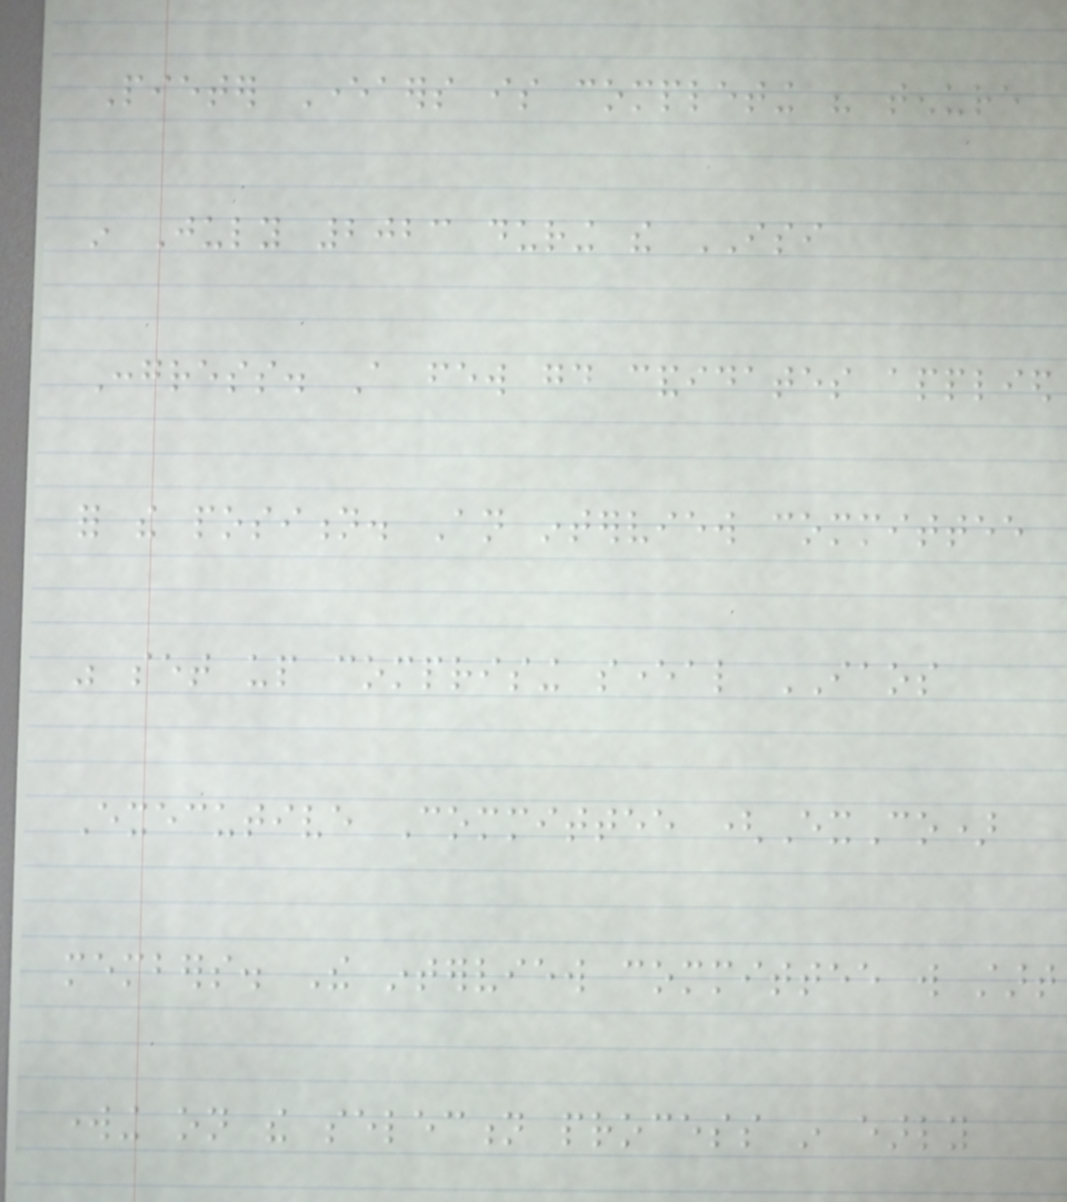Pieter Everaers is completing his tenure
in July 2023 during the ISI
Congress. A few good candidates applied
for the position. An interview committee
was set up comprising several IAOS
Executive Committee (ExCo)
members. The interview committee will start
working on the selection process in early
